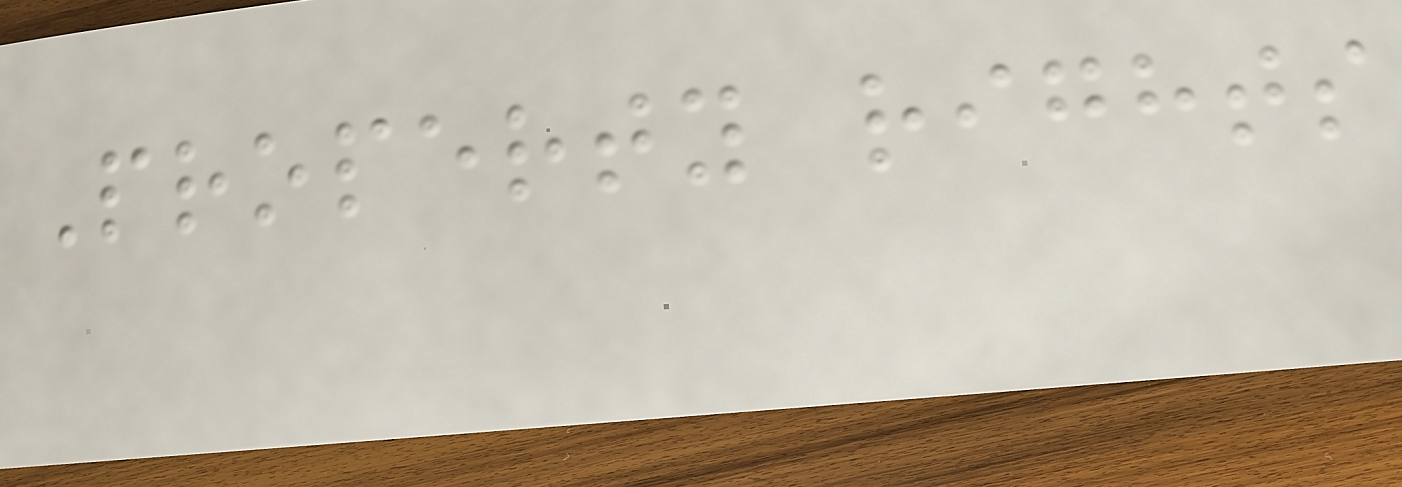Property rights
